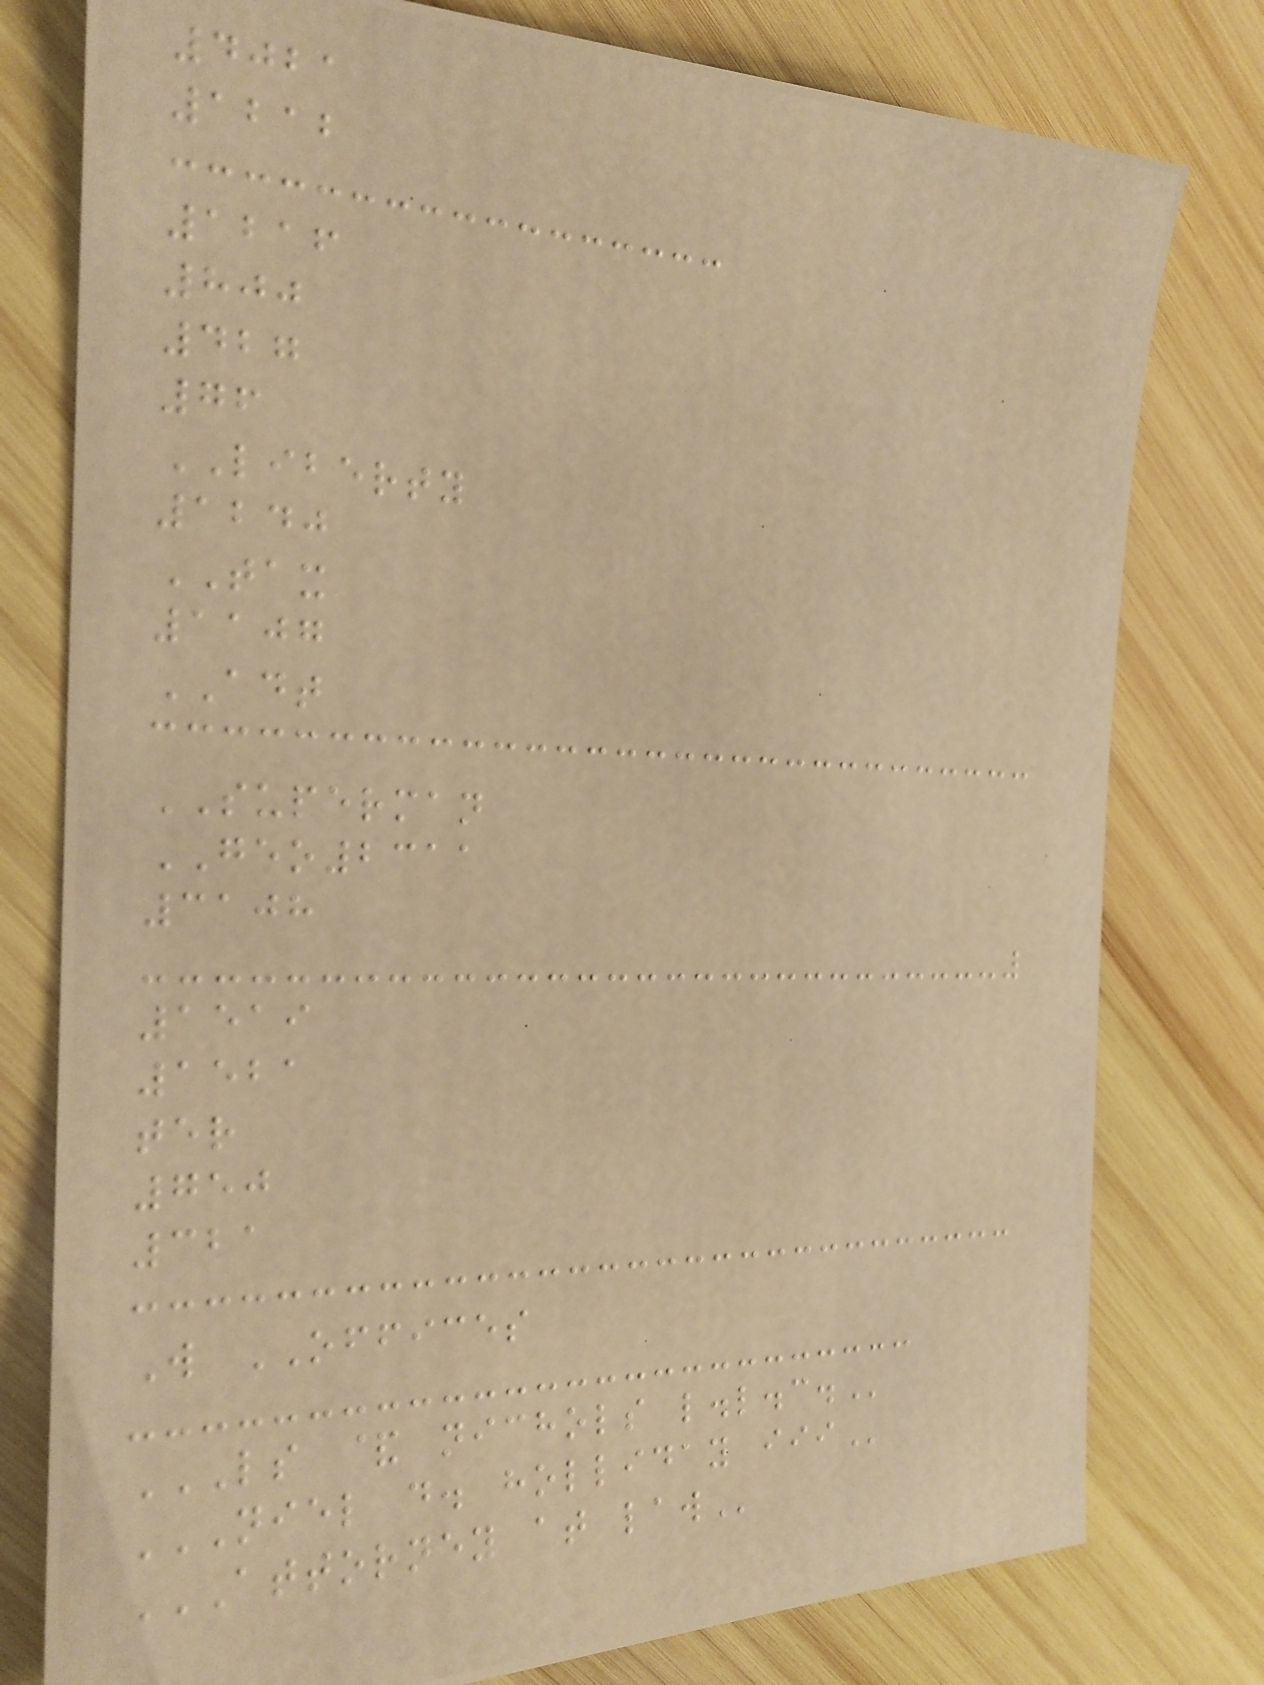4021
1212
1216
800
427
76
LIBERTY
1240
TAX
1107
ADT
SUPERMAN
GEO2311
3108
1519
1521
ter
750
321
W OFFICES
LS & NICHOLS L.L.C.
NIEL D. HOLLIDAY III
ATTORNEY AT LAW
